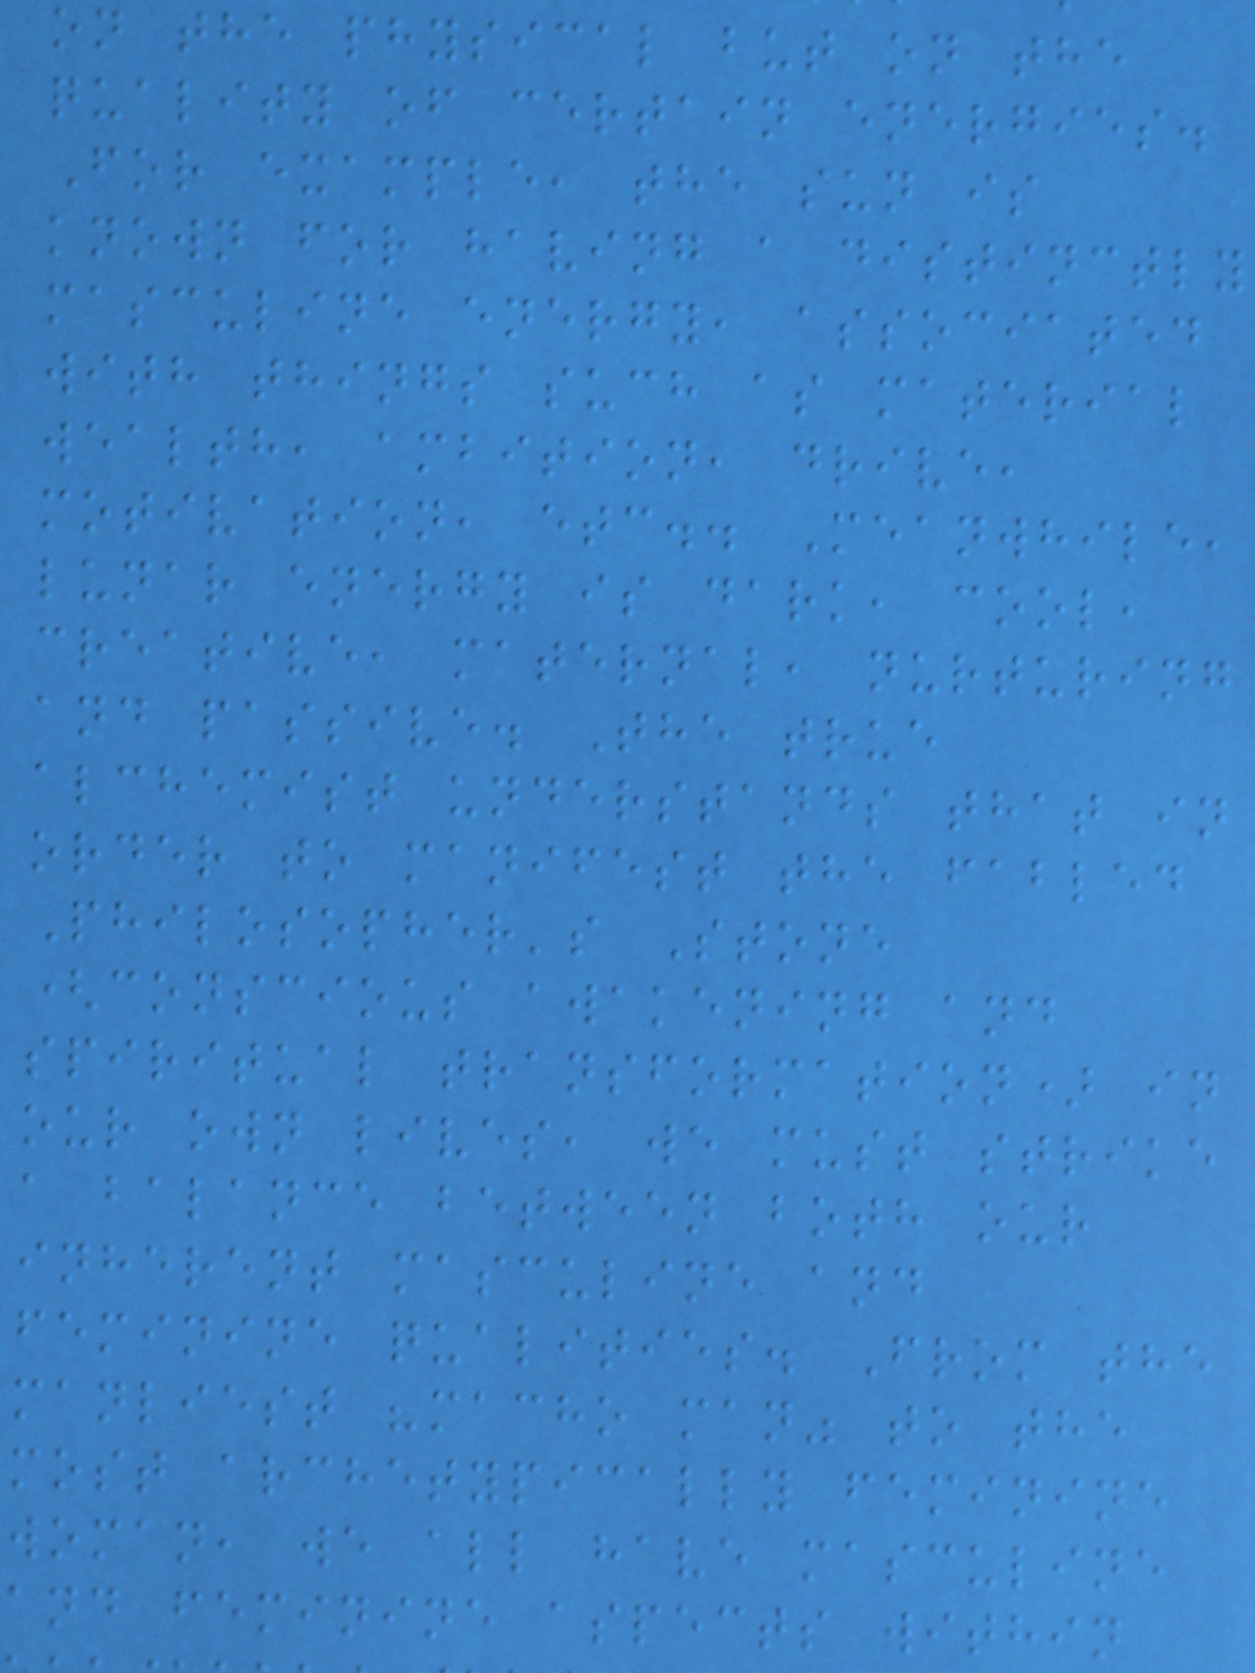on the physical but on the
quality of certain energies.
For example, the sun is
known for having a distinctly
masculine energy, associated
with things such as material
wealth, ambition, drive,
motivation, etc.. Meanwhile,
lunar energy is dark, cool,
creative, maternal, nurturing
and passive. The true
alchemist understands that in
order to manifest the fabled
Philosopher's Stone
(conscious awakening and
spiritual transformation) in
our own lives, we must strike
a balance between both our
inherent masculine and
feminine qualities. From the
manliest "macho man" to the
most archetypically feminine
woman, we all have masculine
and feminine aspects within
